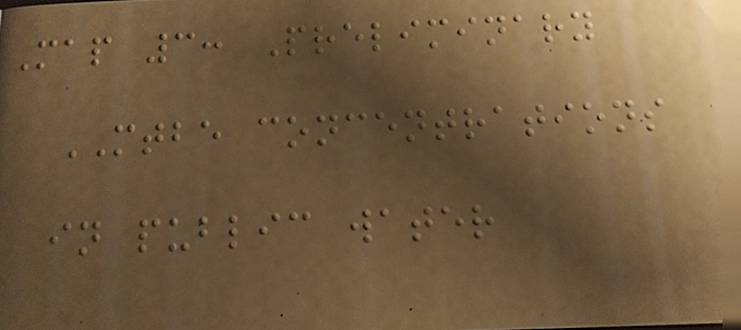Map 3: Preliminary
MTBE concentrations
in public water
